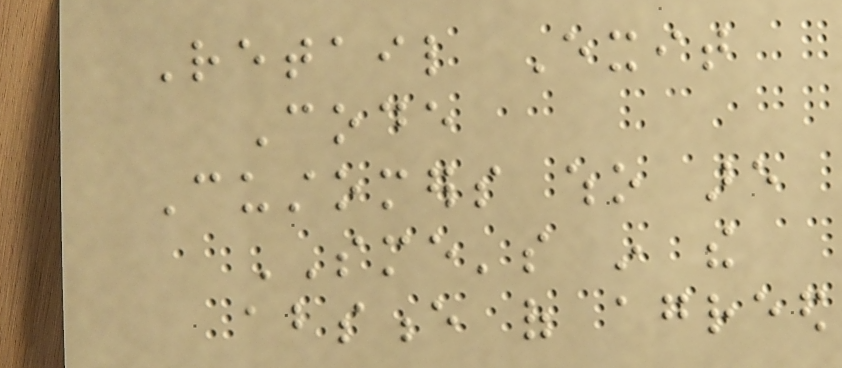Retail Exit
Code
Customers who are
SME's in the
absence of agreed
